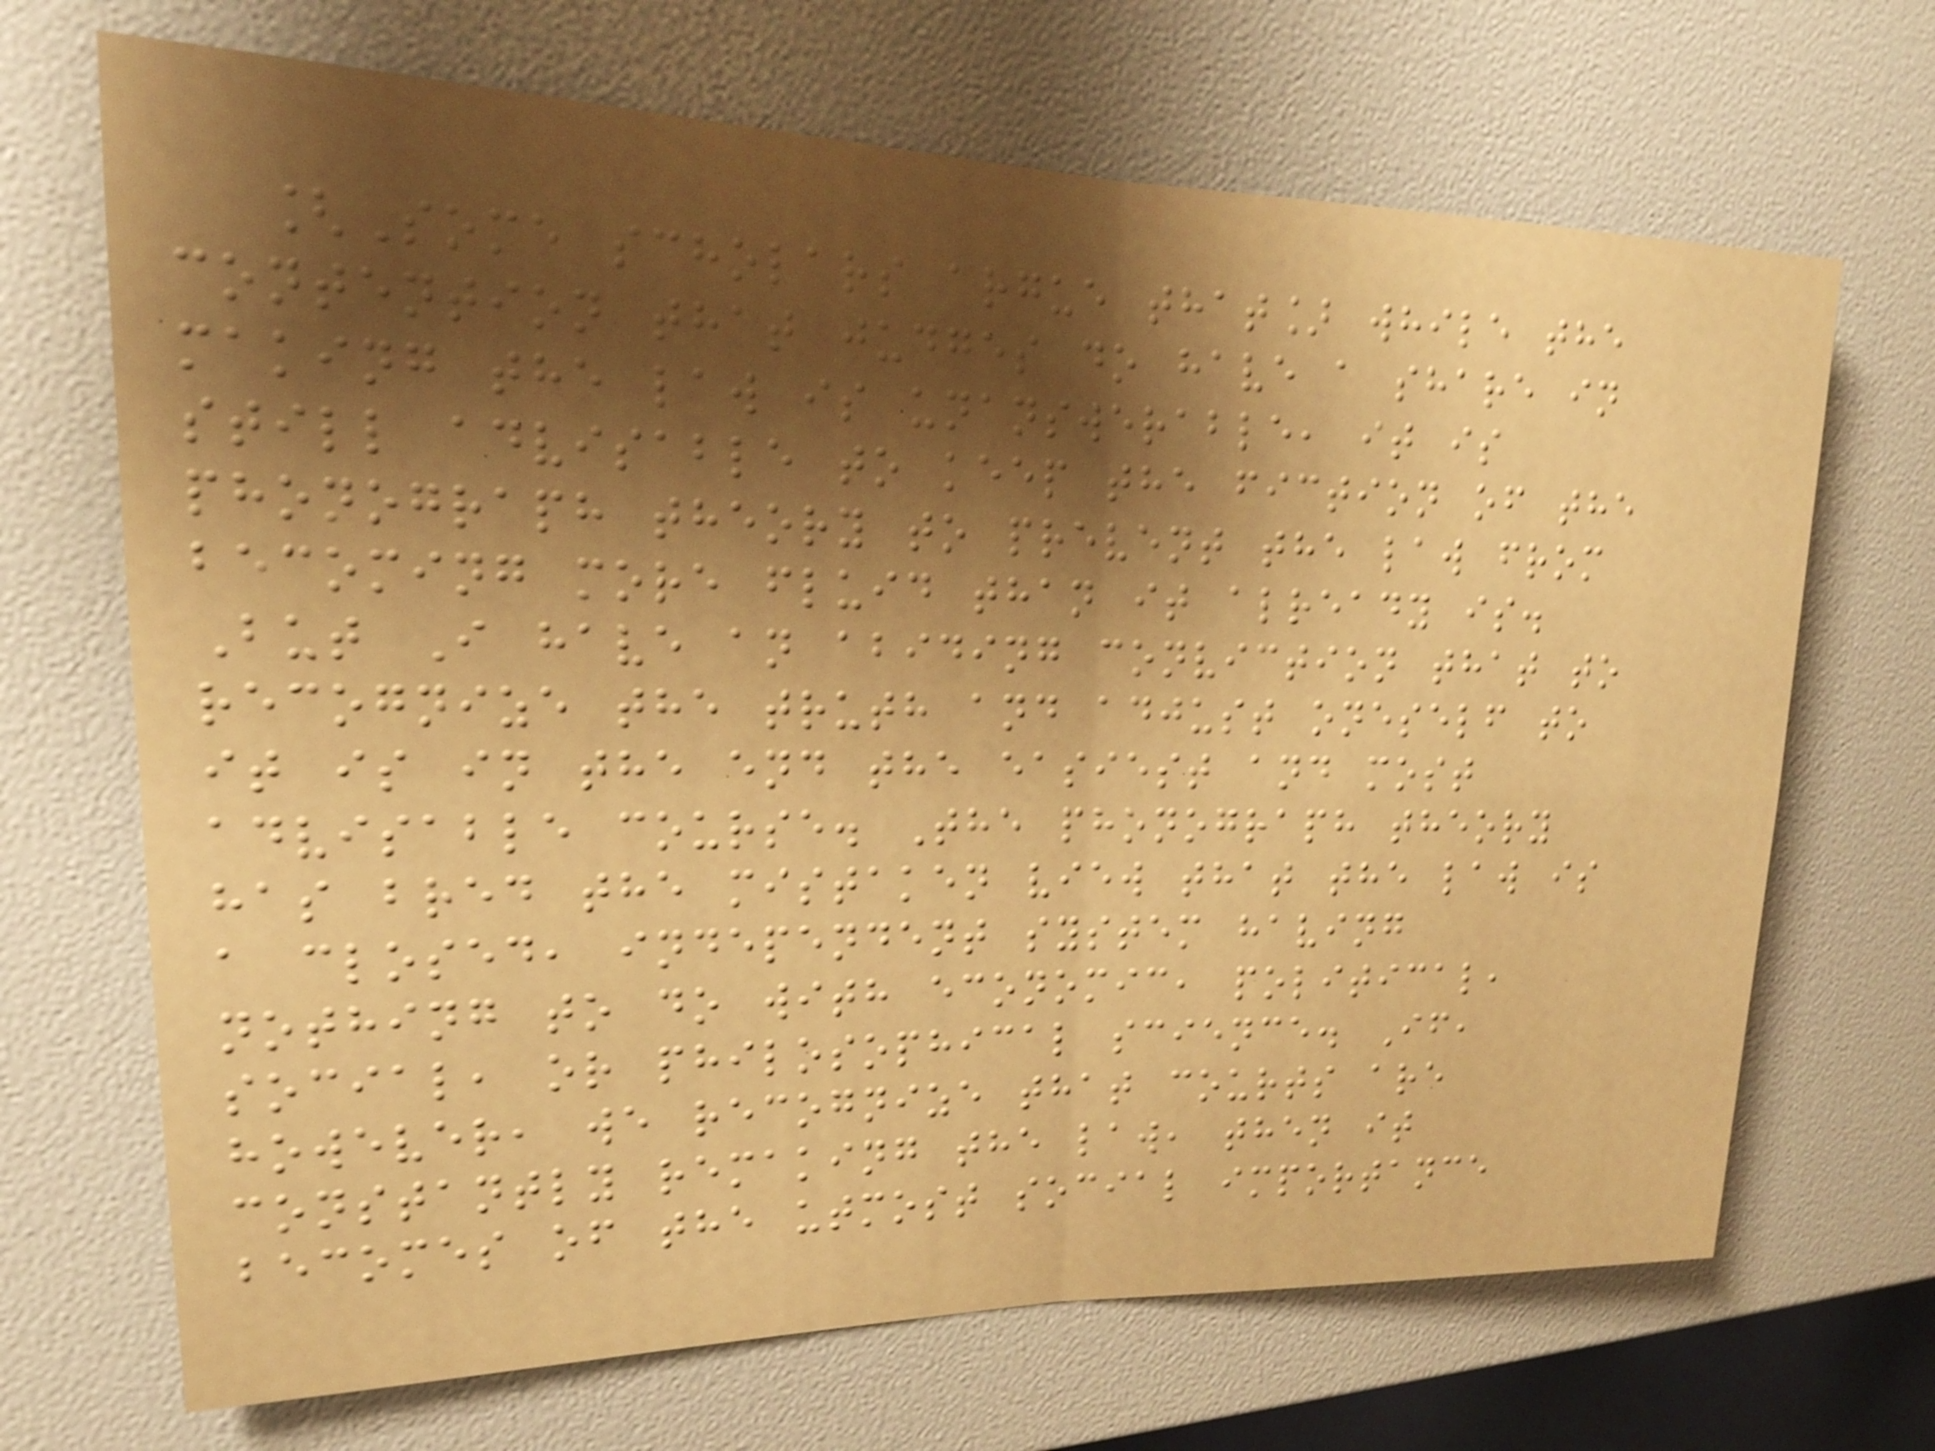[Some scholars argue that] while the
contention that judges do have a share in
making the law is unanswerable, it is
still advisable to keep the fiction of the
phonograph theory to prevent the law from
becoming more fluid than it already is.
But I have an abiding conviction that to
recognize the truth and adjust oneself to
it is in the end the easiest and most
advisable course. The phonograph theory
has bred the mistaken view that the law is
a closed, independent system having
nothing to do with economic, political,
social, or philosophical science. If,
however, we recognize that courts are
constantly remaking the law, then it
becomes of the utmost social importance
